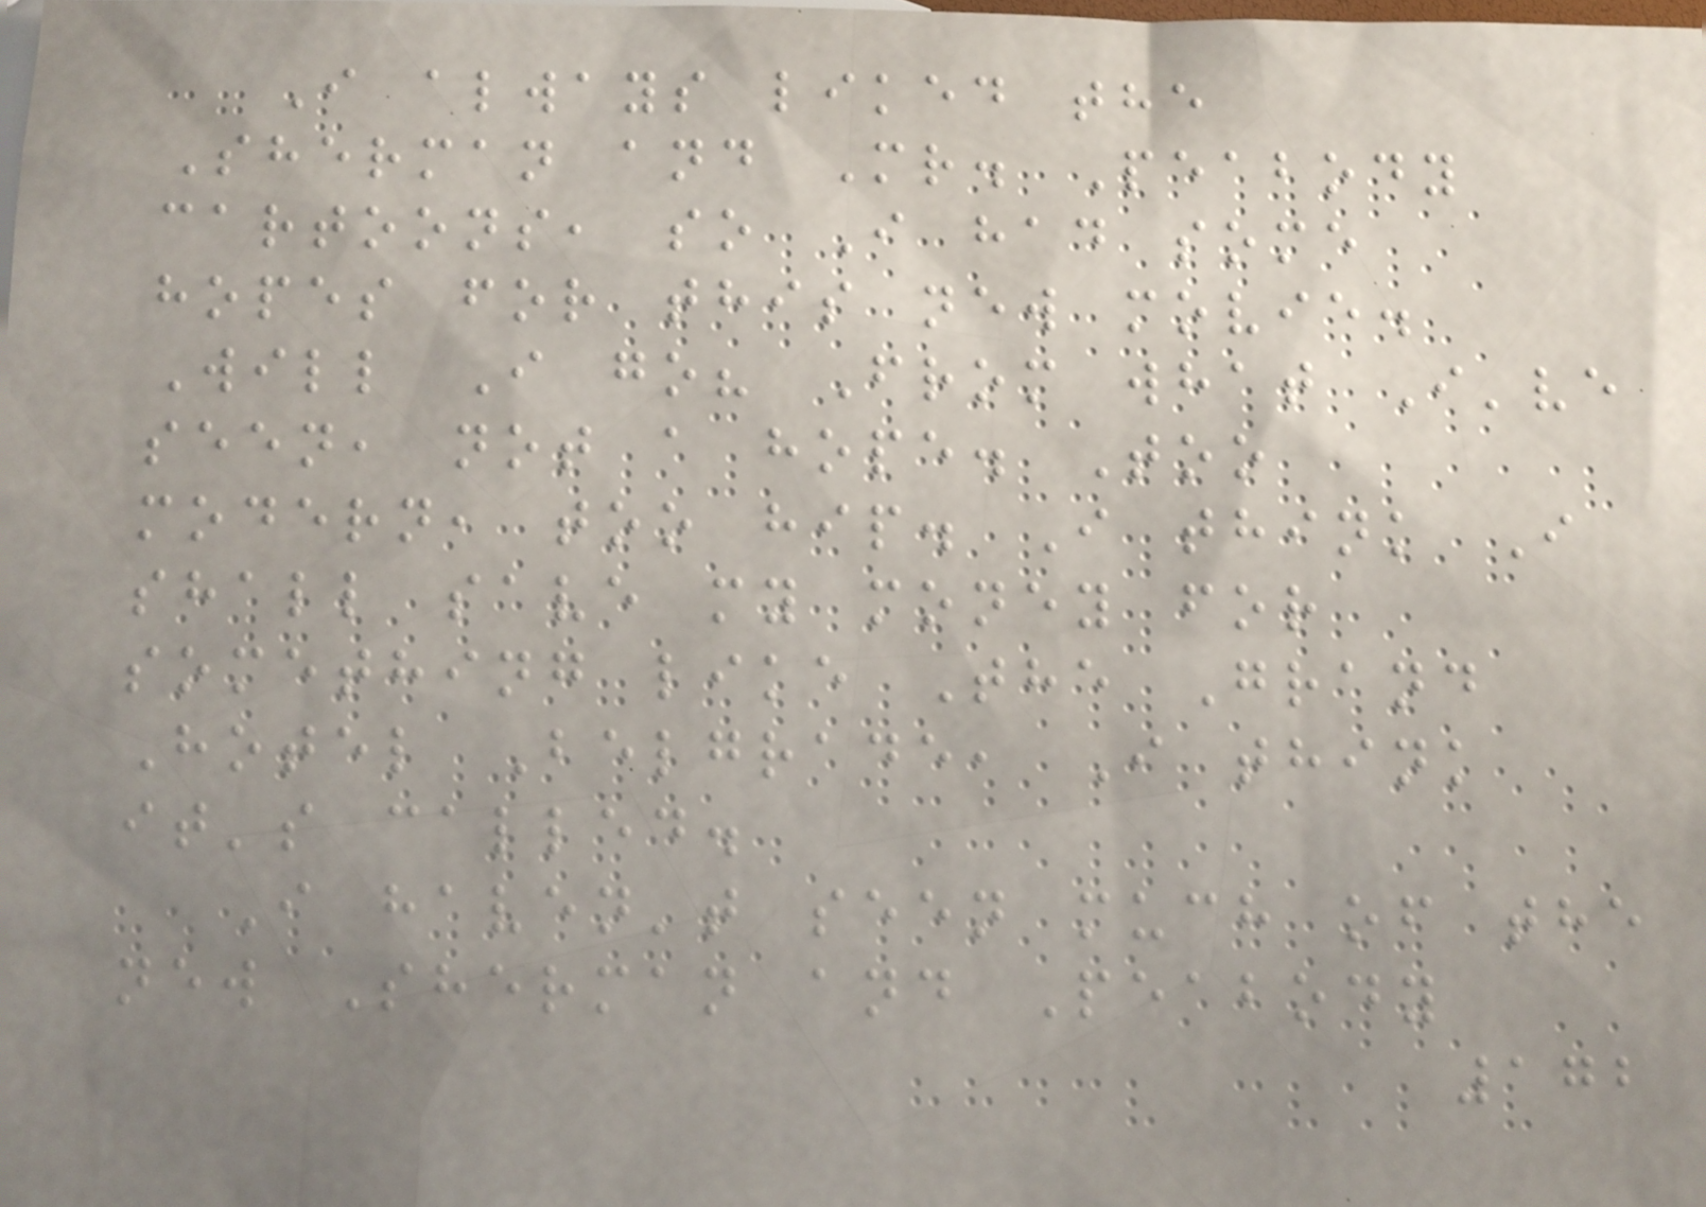I always liked the
Sherman and Mr. Peabody
cartoons, so I had some
hopes for this new movie.
Will I go? From what I've
seen, not a hope. Too
modern, too hip. I think I
shall save my money for
something like The Grand
Hotel Belgrade, I think
it's called.
I haven't seen much of the
new Sherman and Peabody
172
